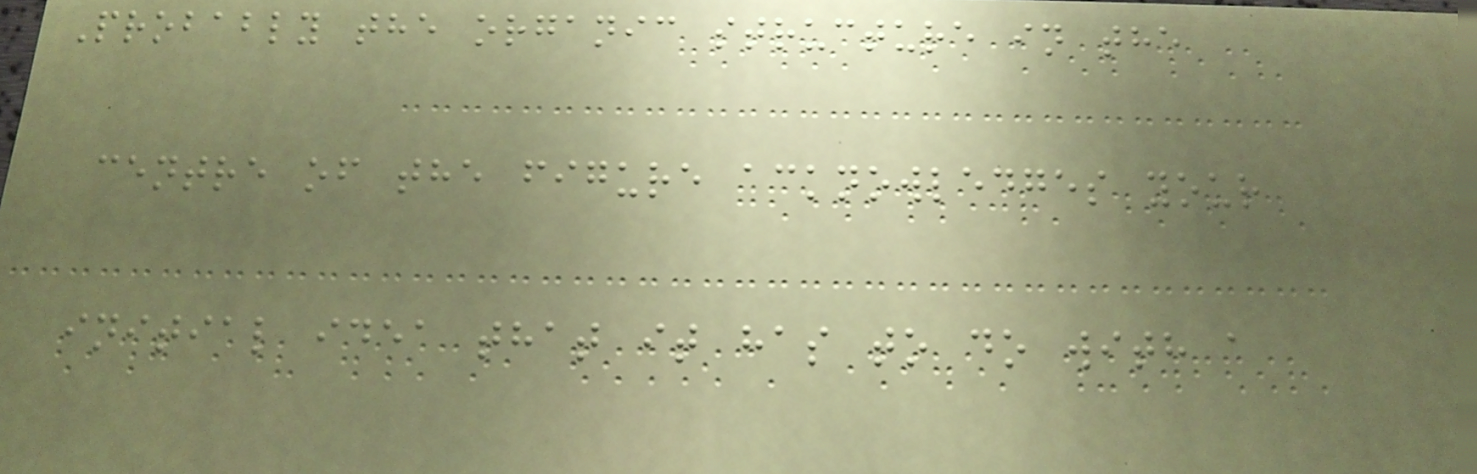Probably the organic structure in the
centre of the figure acknowledges your
initial idea that it has to do with a
